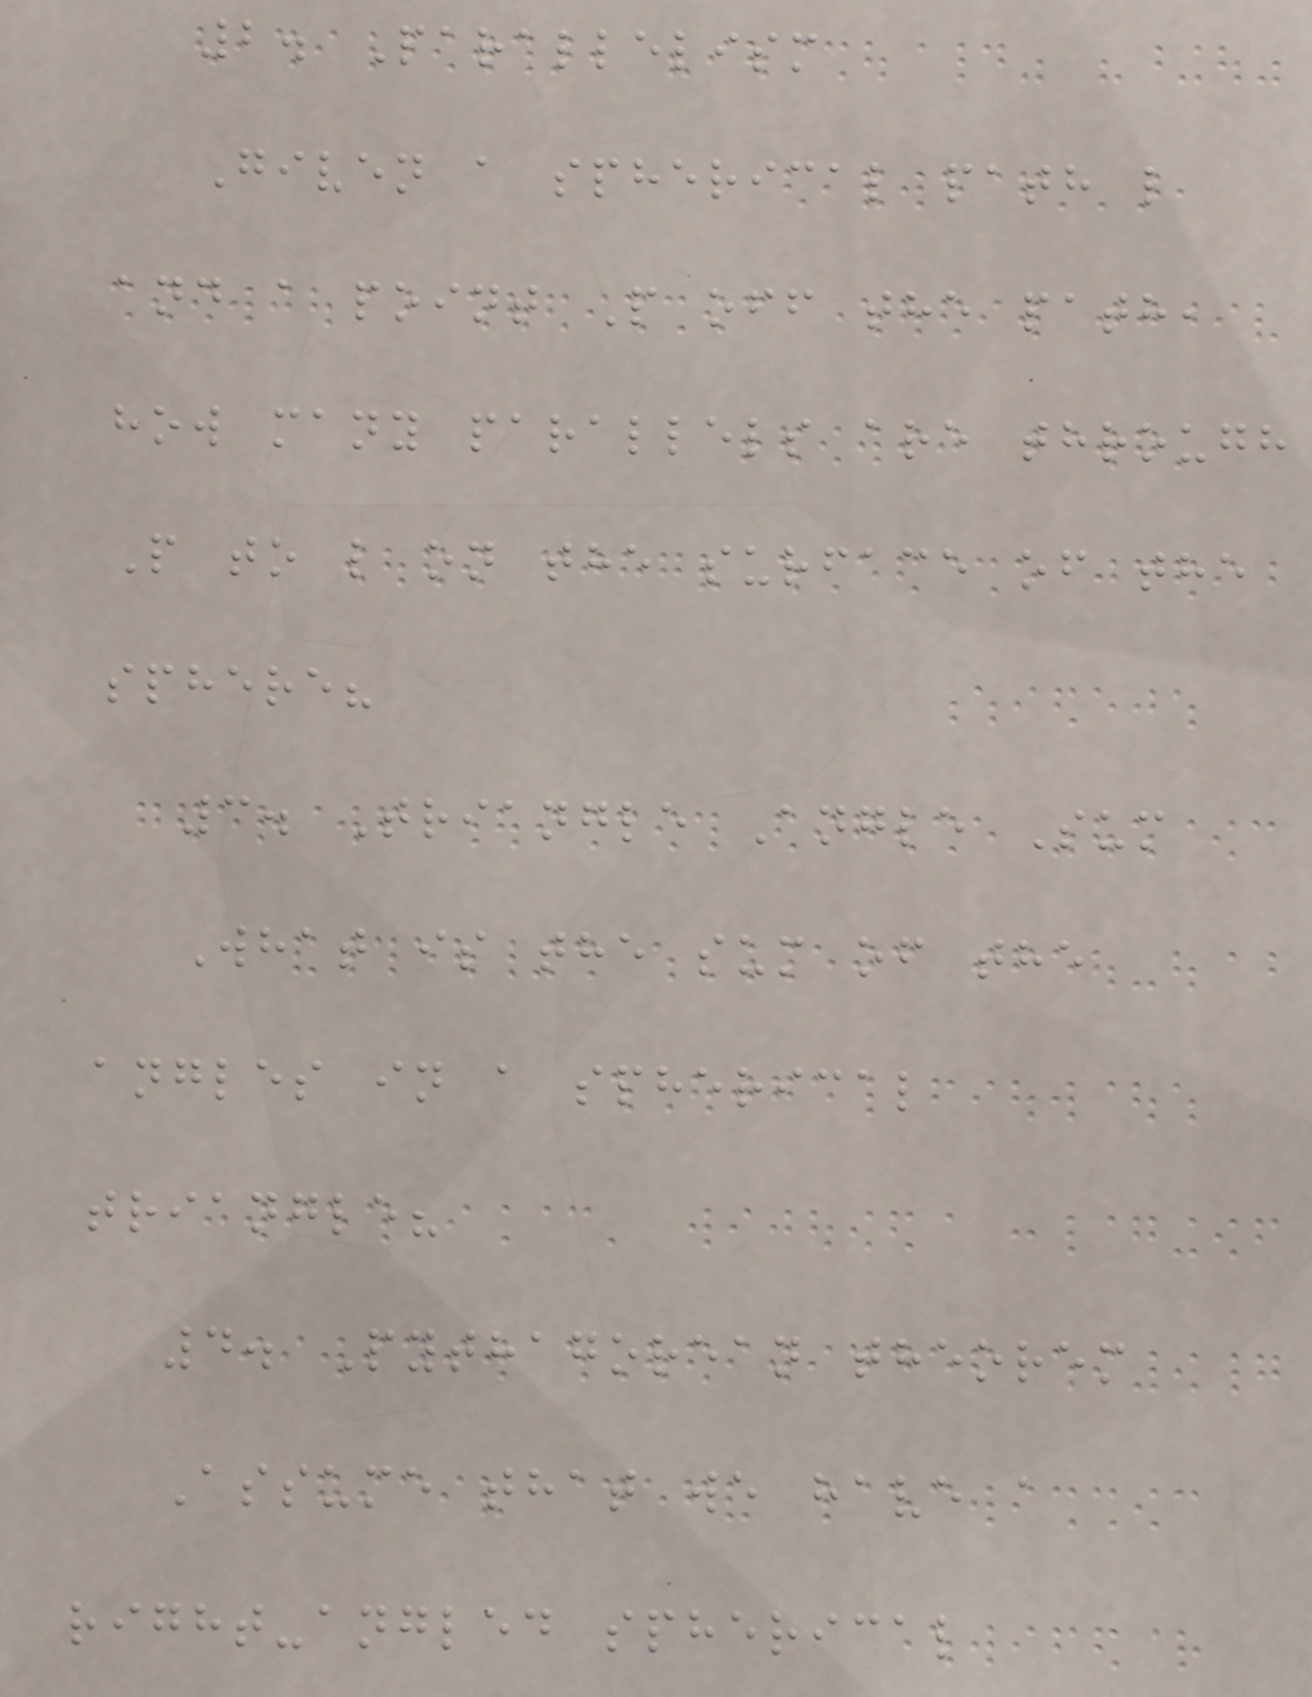2. Parallelism
Given a spherical path l
and a point P off the path,
how many parallels are through
P to l on the surface of the
sphere?
3. Triangle Angle Sum
What is the sum of the
angles in a spherical
triangle?
4. Pythagorean theorem
Assume that we have a
right-angled spherical
